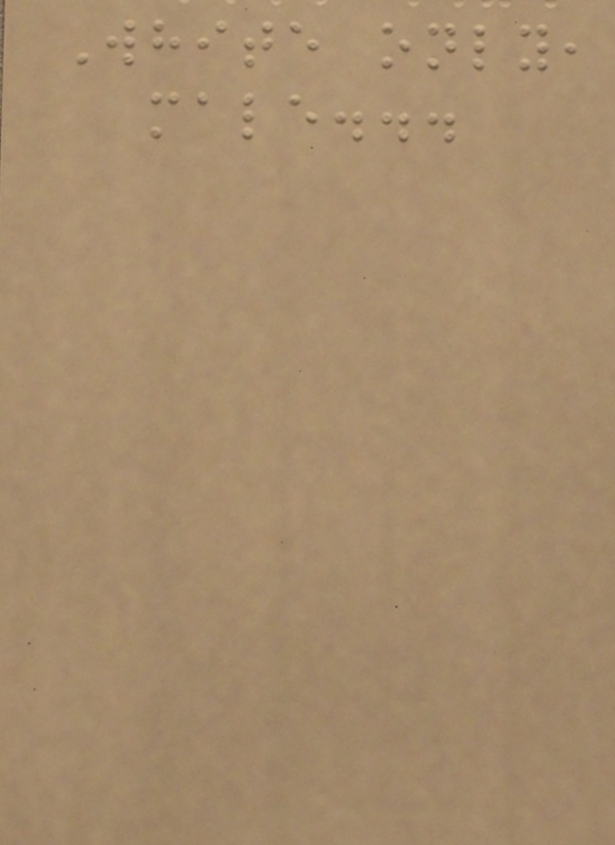White only,
male...
